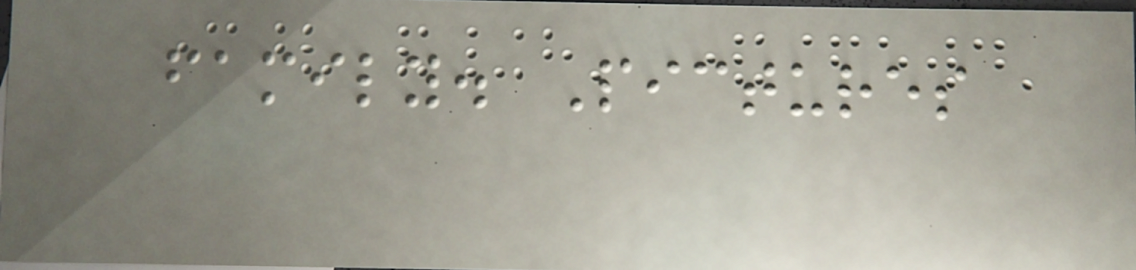family. Pictures
